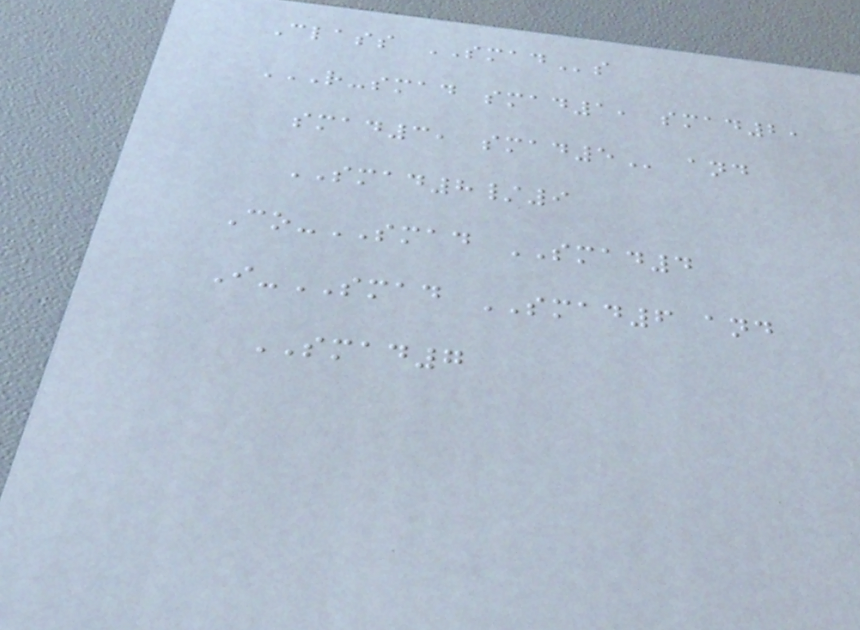Class SMADs
R-SMAD SMAD1, SMAD2,
SMAD3, SMAD5 and
SMAD8/9
Co-SMAD SMAD4
I-SMAD SMAD6 and
SMAD7
